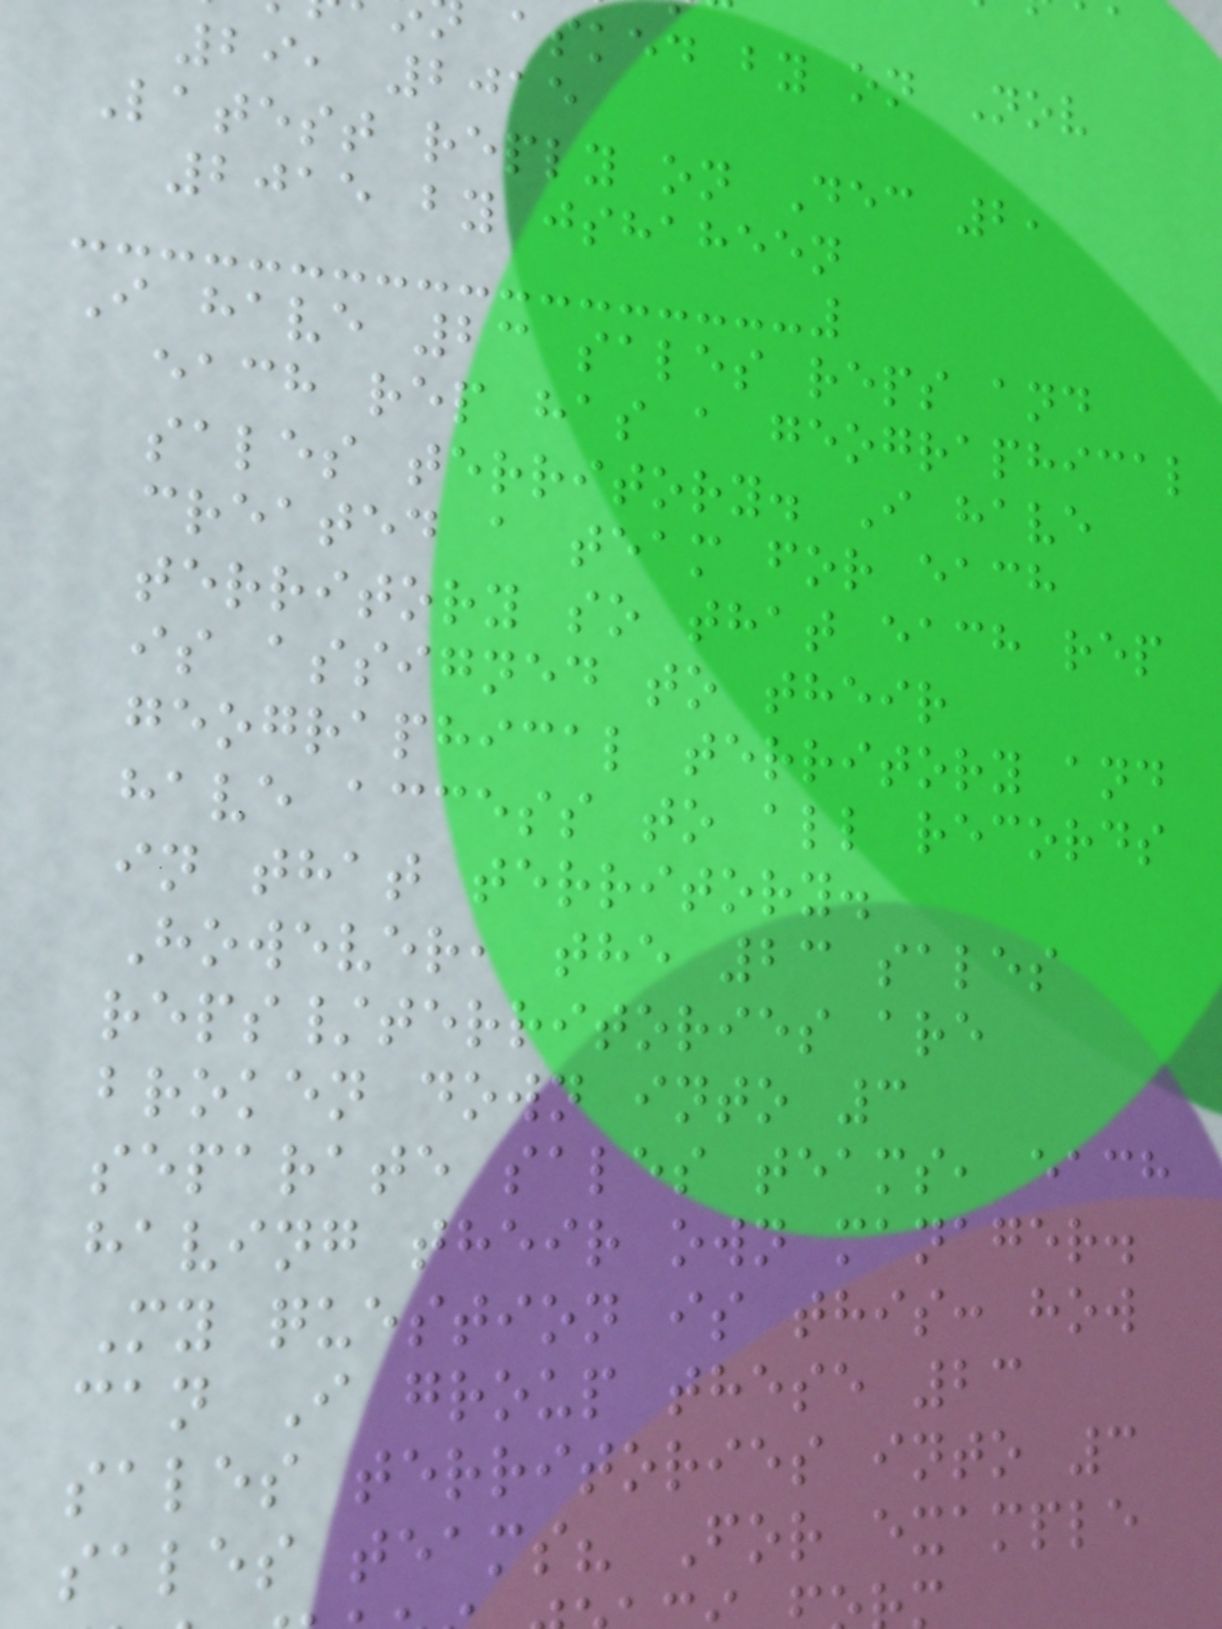asked by on Nov
29, 2015
Latest reply on Dec 2,
2015 by jshaheen
I have 23 sales reps and
each rep has a geographical
sales territory. I have
created a team for each
territory so that each rep
is assigned to their
geographical territory and
have access to all records
in that territory.
However, the 23 sales
reps/territories are
broken down into 3
separate sales teams, each
having their own manager.
My question is this: how
can I group these 23
sales territories into 3
sales teams? For example
